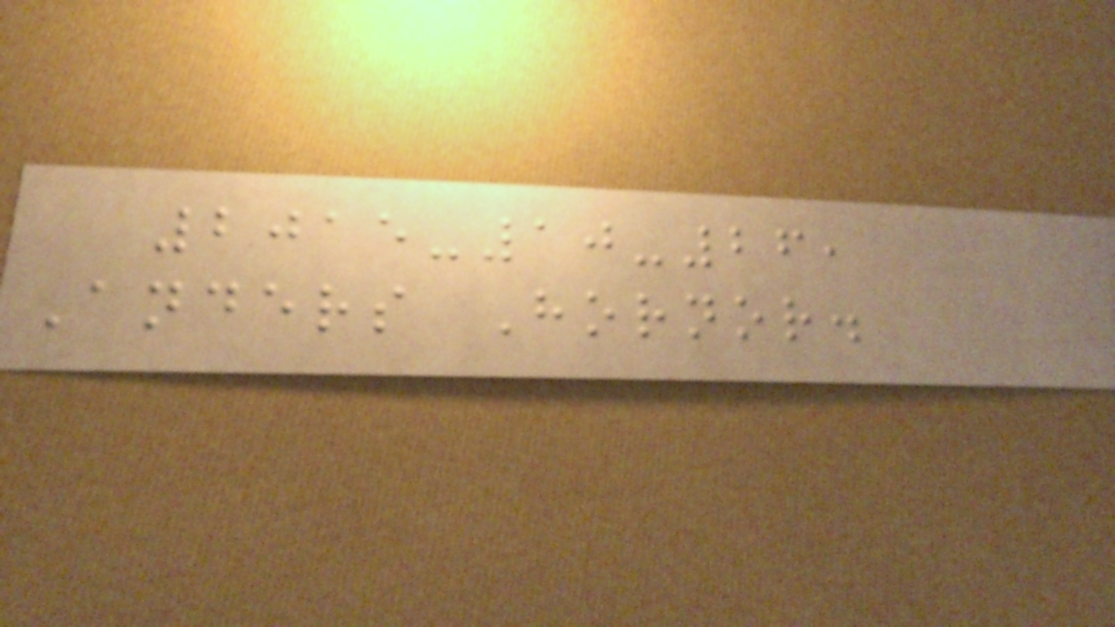2015-10-26,
Anders Hornor.
